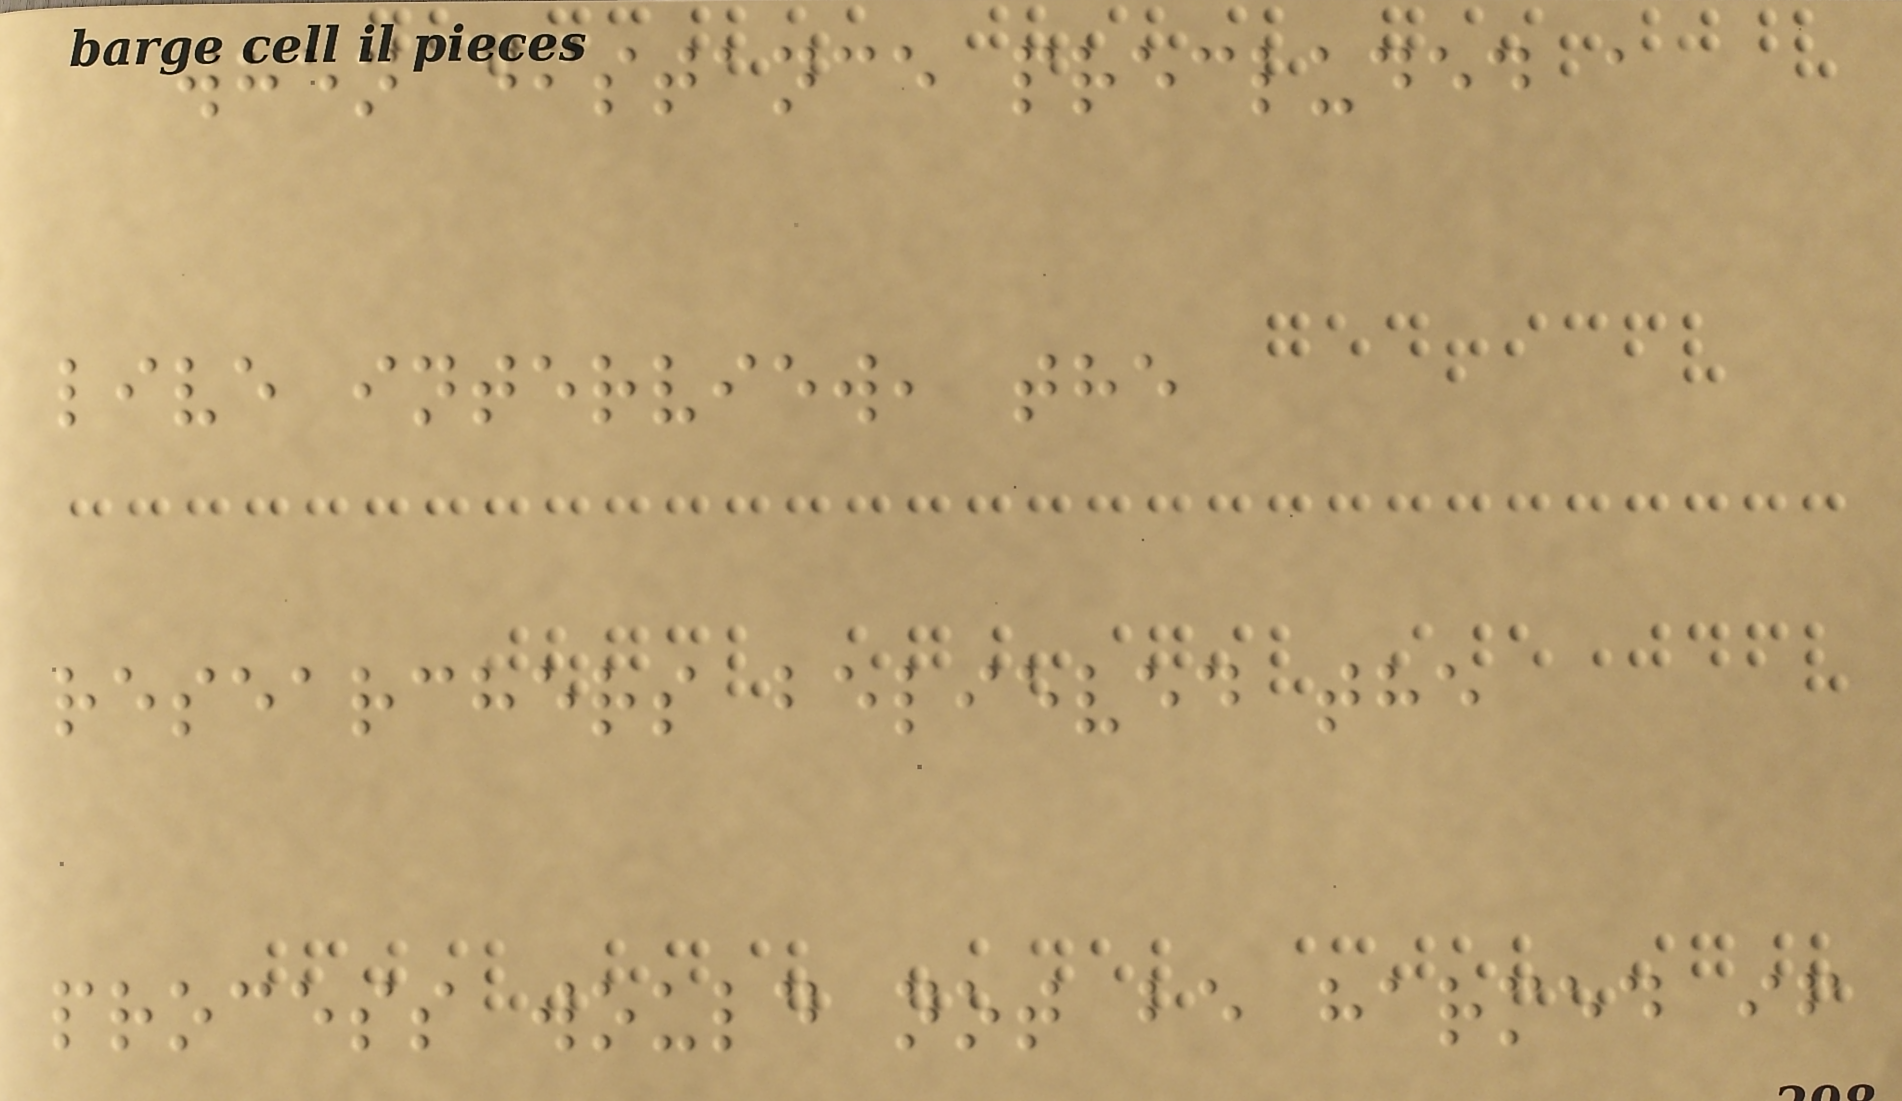when distance precluded a
live interview, the
researchers believed the
process would not be harmed if
